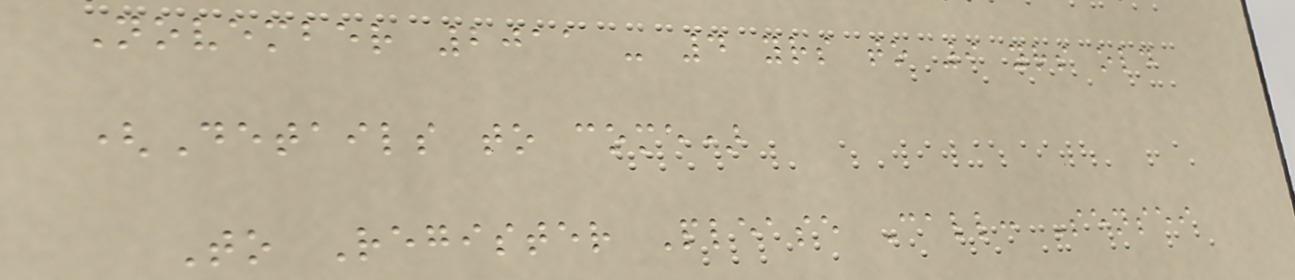November 2011 - 4 yrs to 9 yrs old
(Details to come)
To Register Please Call: Sensei
